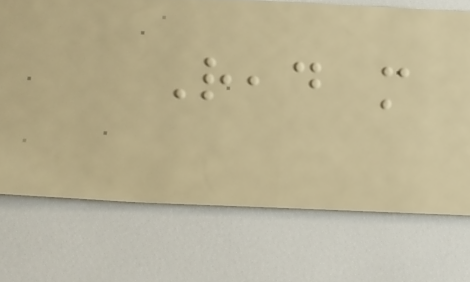Read more
